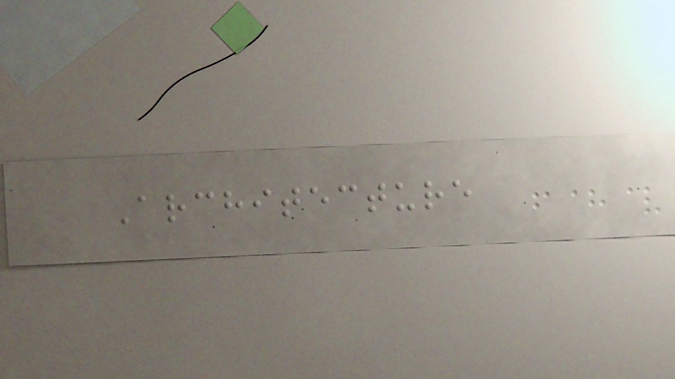Architecture
